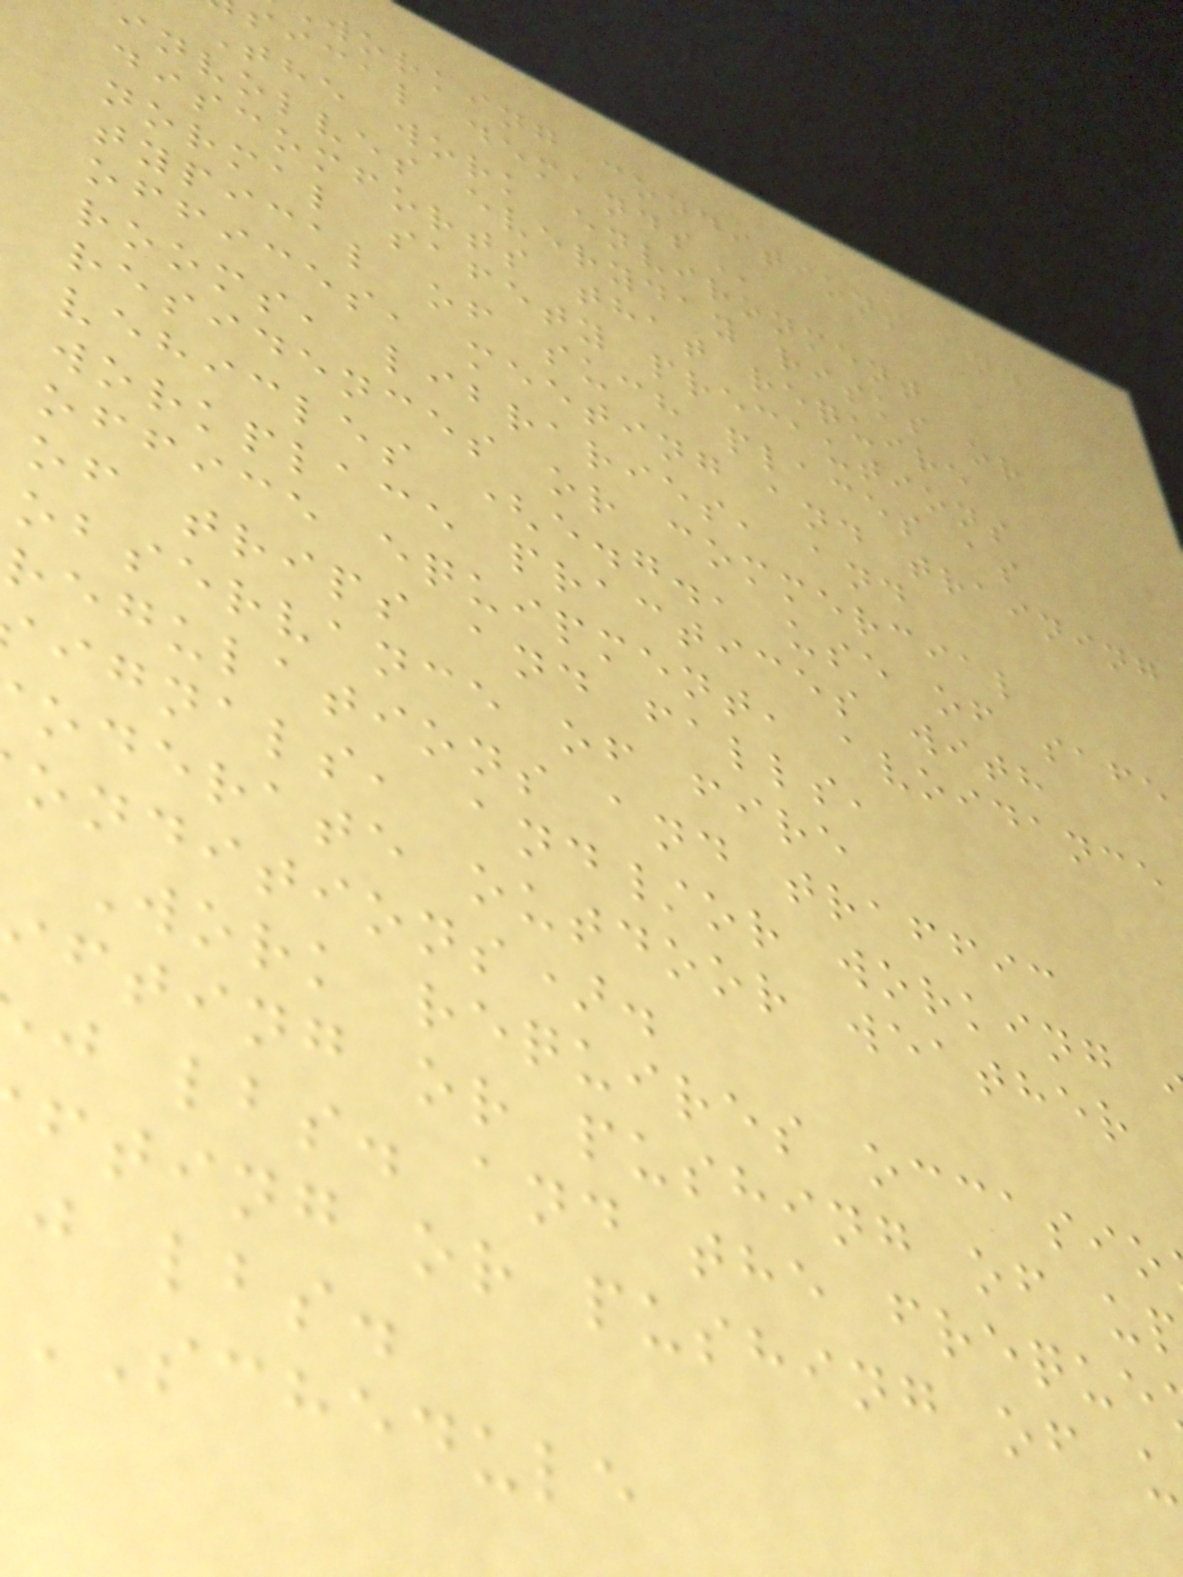working conditions and
sical
The work environment
involves everyday risks or
discomforts that require
normal safety precautions
typical of such places as
offices, meeting and training
rooms, libraries, and
residences or commercial
vehicles (e.g., use of safe
workplace practices with
office equipment, avoidance
of trips and falls,
observance of fire
regulations and traffic
ignals, and/or working
oderate outdoor weather
onditions).
Work requires occasio
fting or pushing of u
j lbs. and the freque
fting or pushing of u
j lbs.
SCHEDULE
